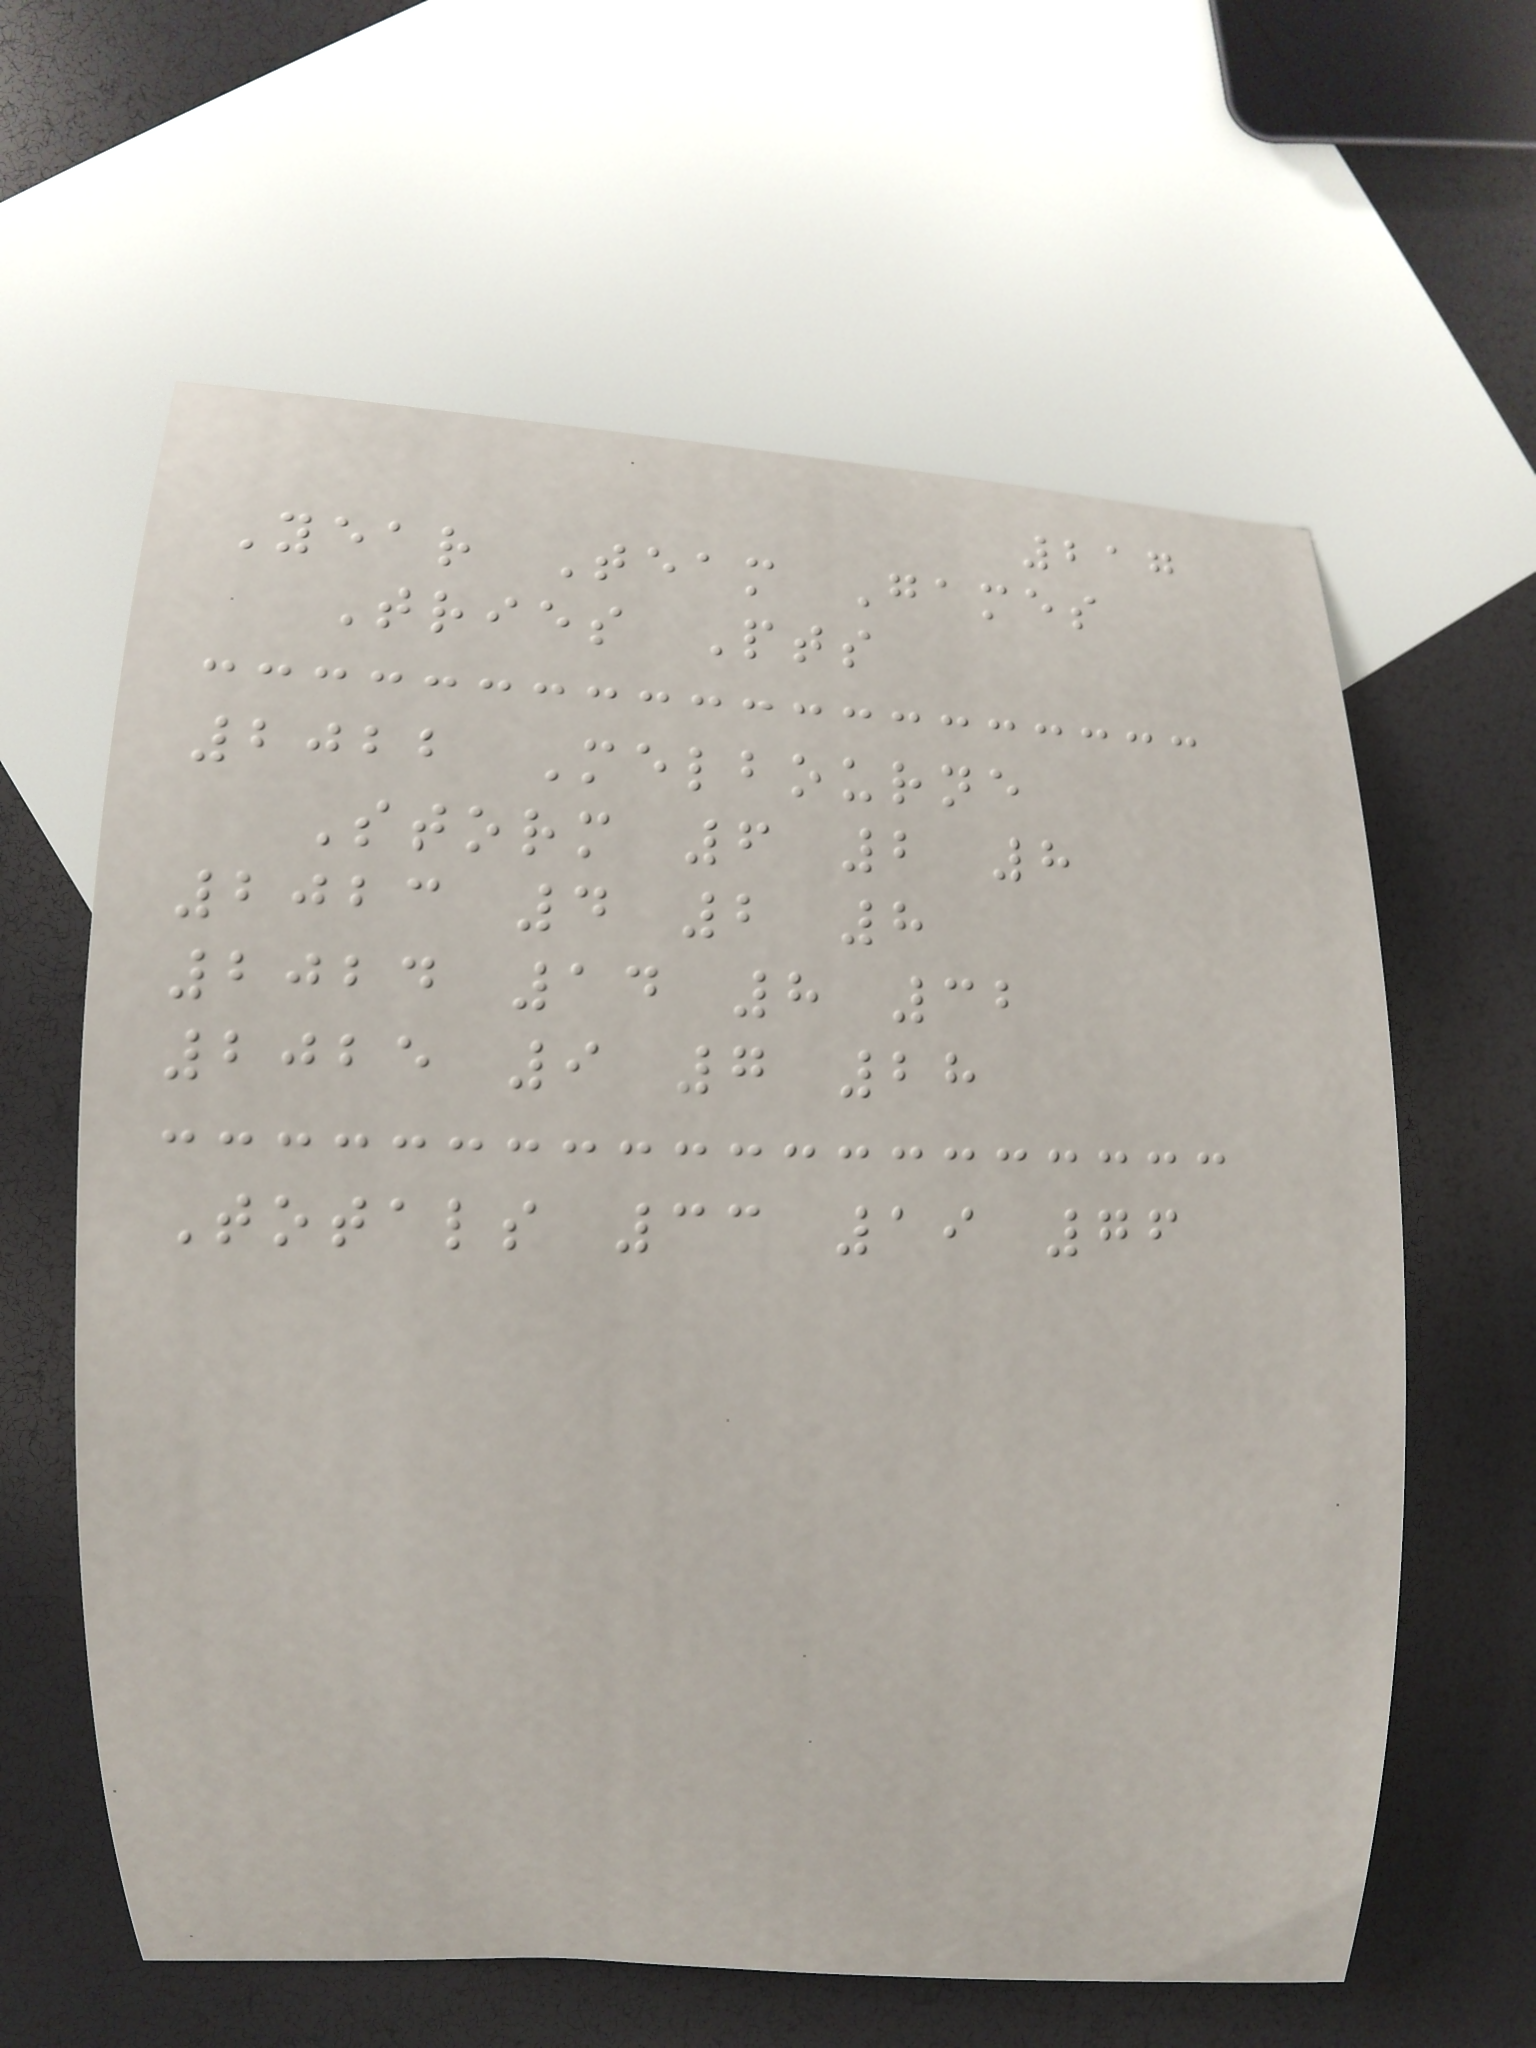217
Year Team Games
Tries Pts
2022 Melbourne
Storm 6 2 8
2023 4 2 8
2024 14 8 32
2025 9 7 28
Totals 33 19 76
